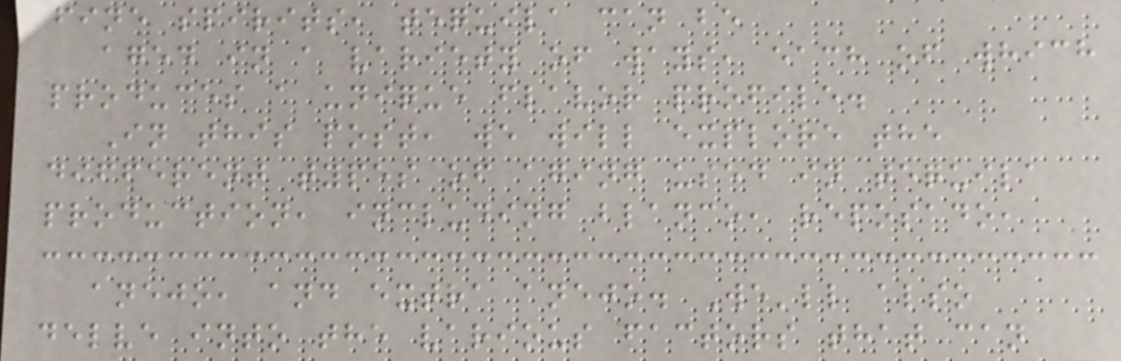fine spirits, tequila can be
aged in a variety of ways, each of which
produces a unique flavor profile.
In this post, we will explore the
different types of aging used in tequila
production, including blanco, reposado,
anejo, and extra anejo. We'll also
delve into the various factors that can
